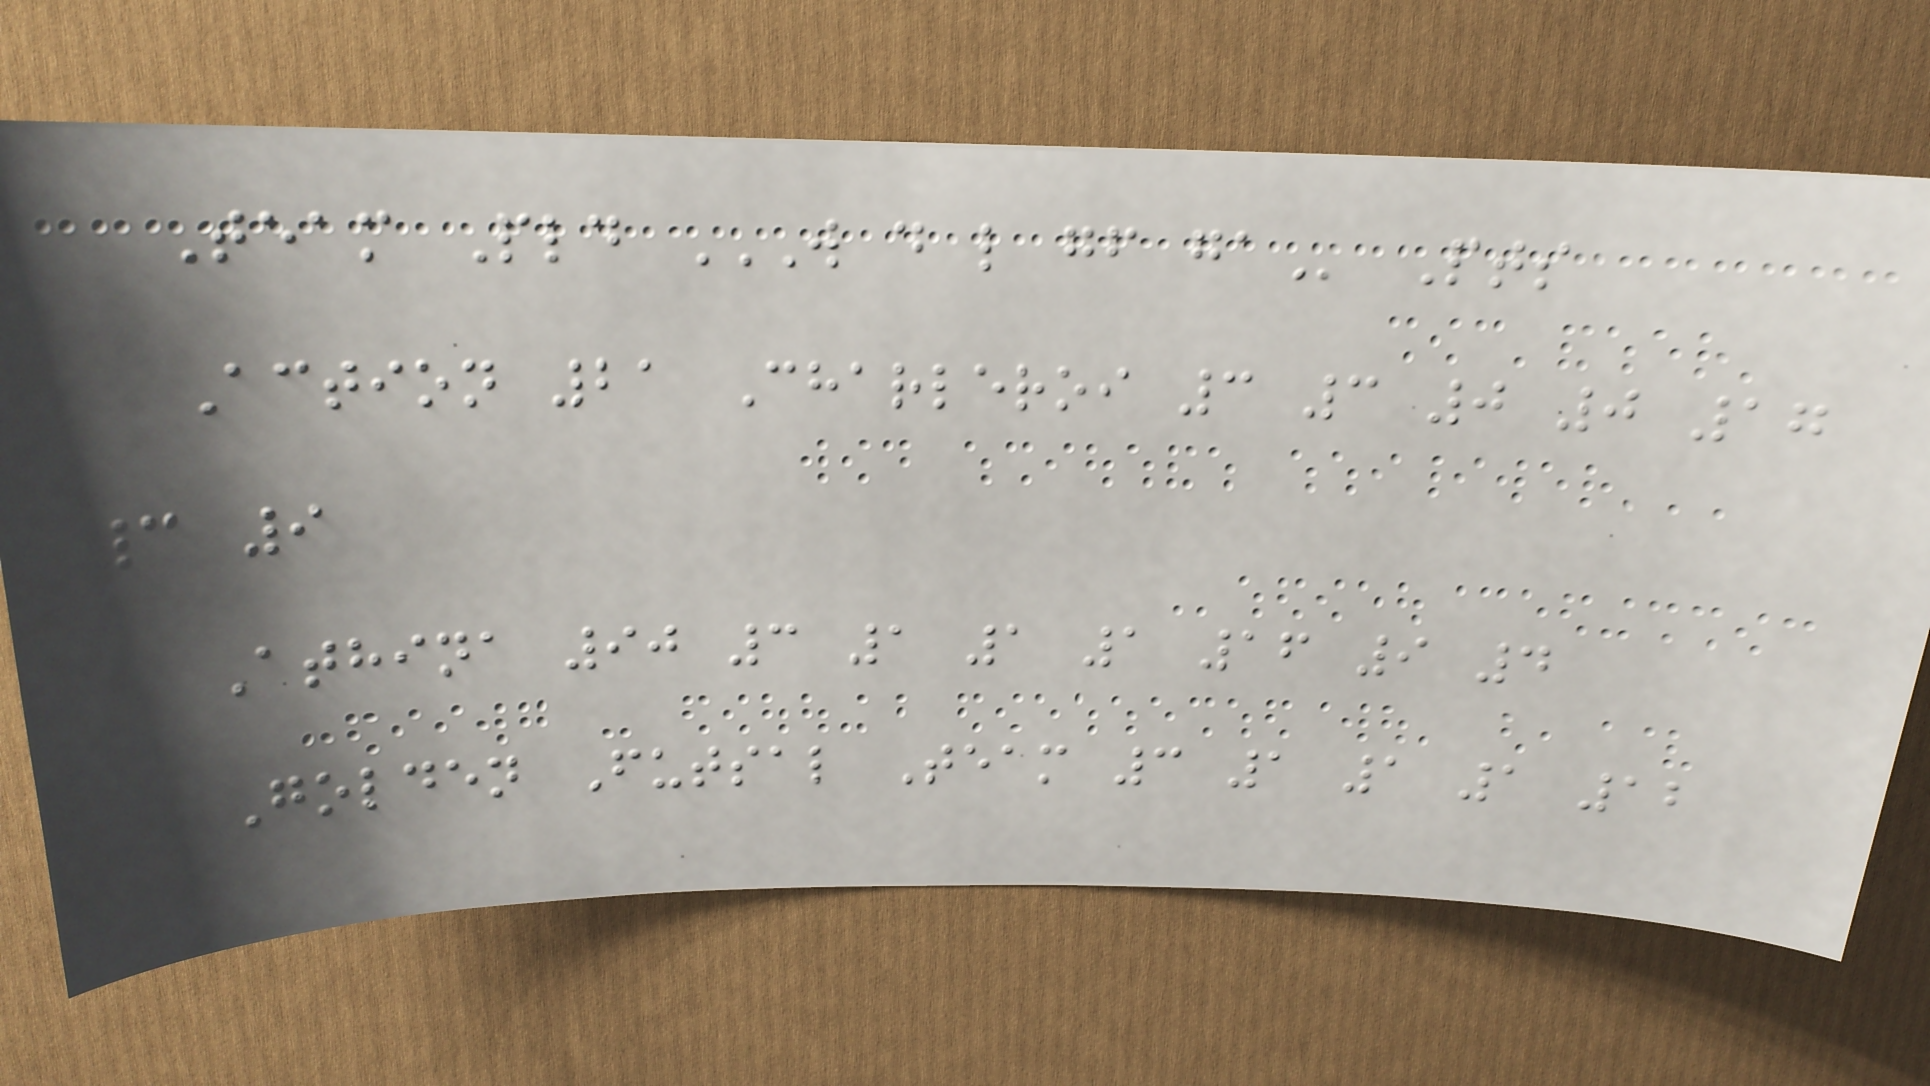Team Pld W D L GF GA Pts
Action 21 Charleroi 3 3 0 0 17
3 9
Athina 90 3 1 1 1 16 9 4
Golden Futsal Team 3 1 1 1 12
